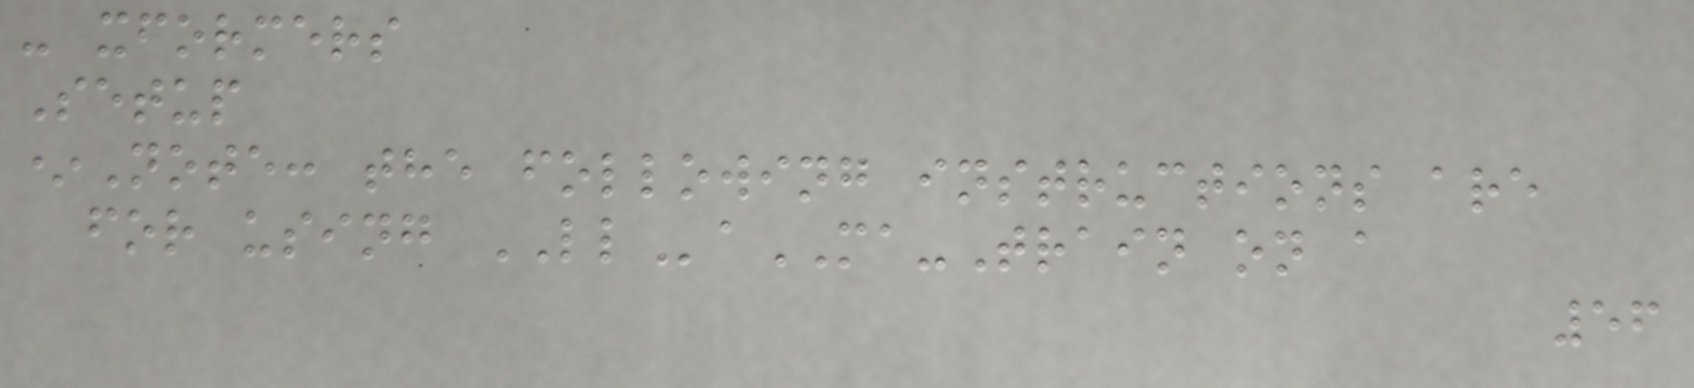- xformers
Setup
*Note: the following instructions are
for using LLaMA-Train on a
56
